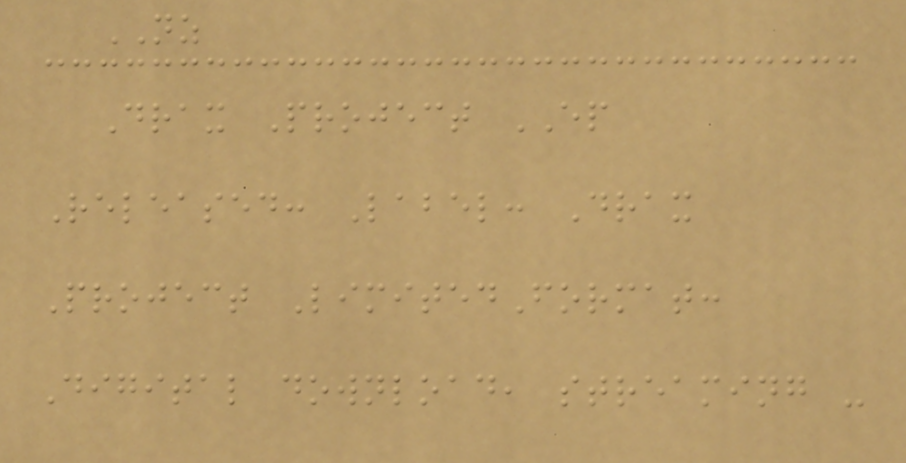NZ
Drax Project EP
Released: Label: Drax
Project LimitedFormat:
Digital download, streaming -
